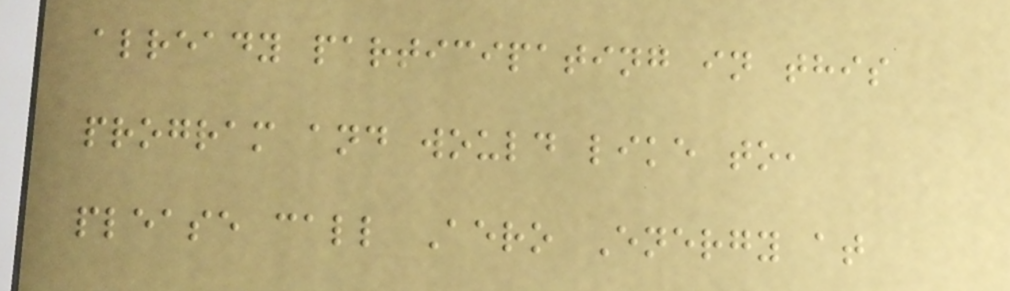already participating in this
program and would like to,
please call Aero Energy at
